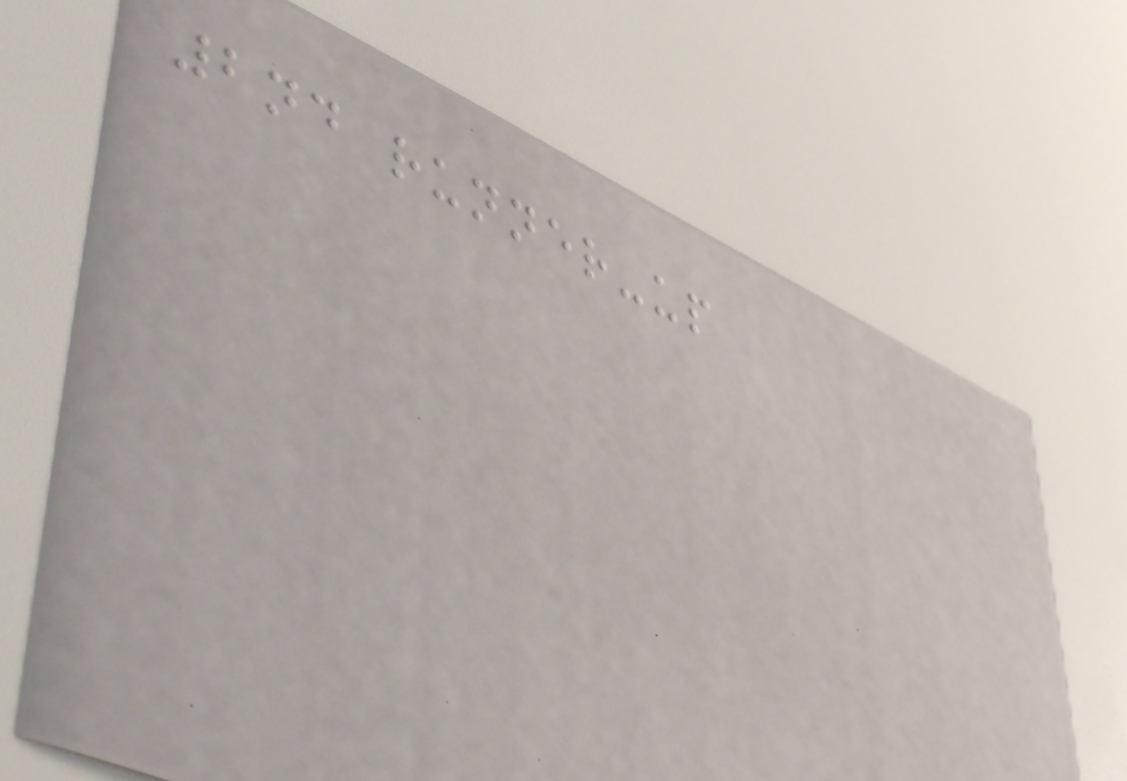2nd runner-up
